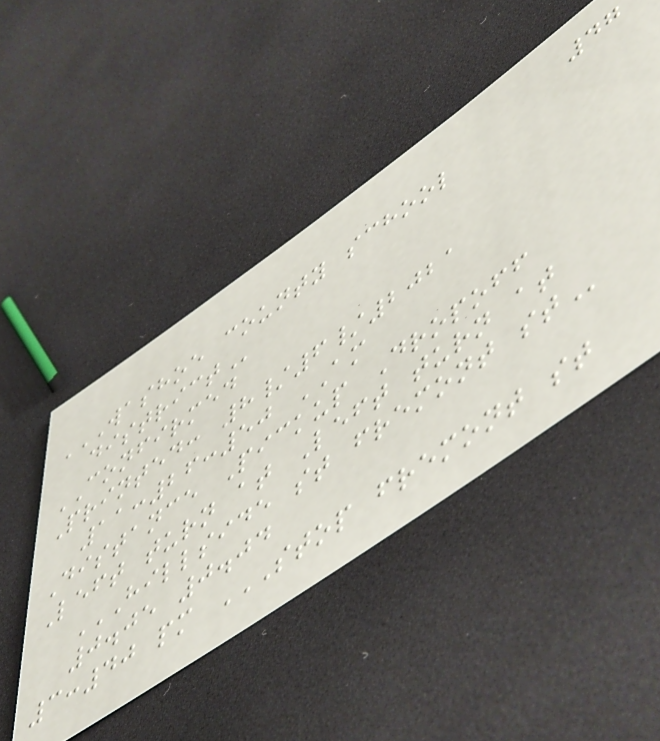47
WASHOE COUNTY SCHOOL
DISTRICT
CONFIRMED
Printed: 8/6/2021
11:26:50 AM
Distance Pickup Dropoff
Left turn at Left turn at
HILLSIDE ST FREMONT ST
0.05 0.04
3:40 pm STOP FREMONT ST
